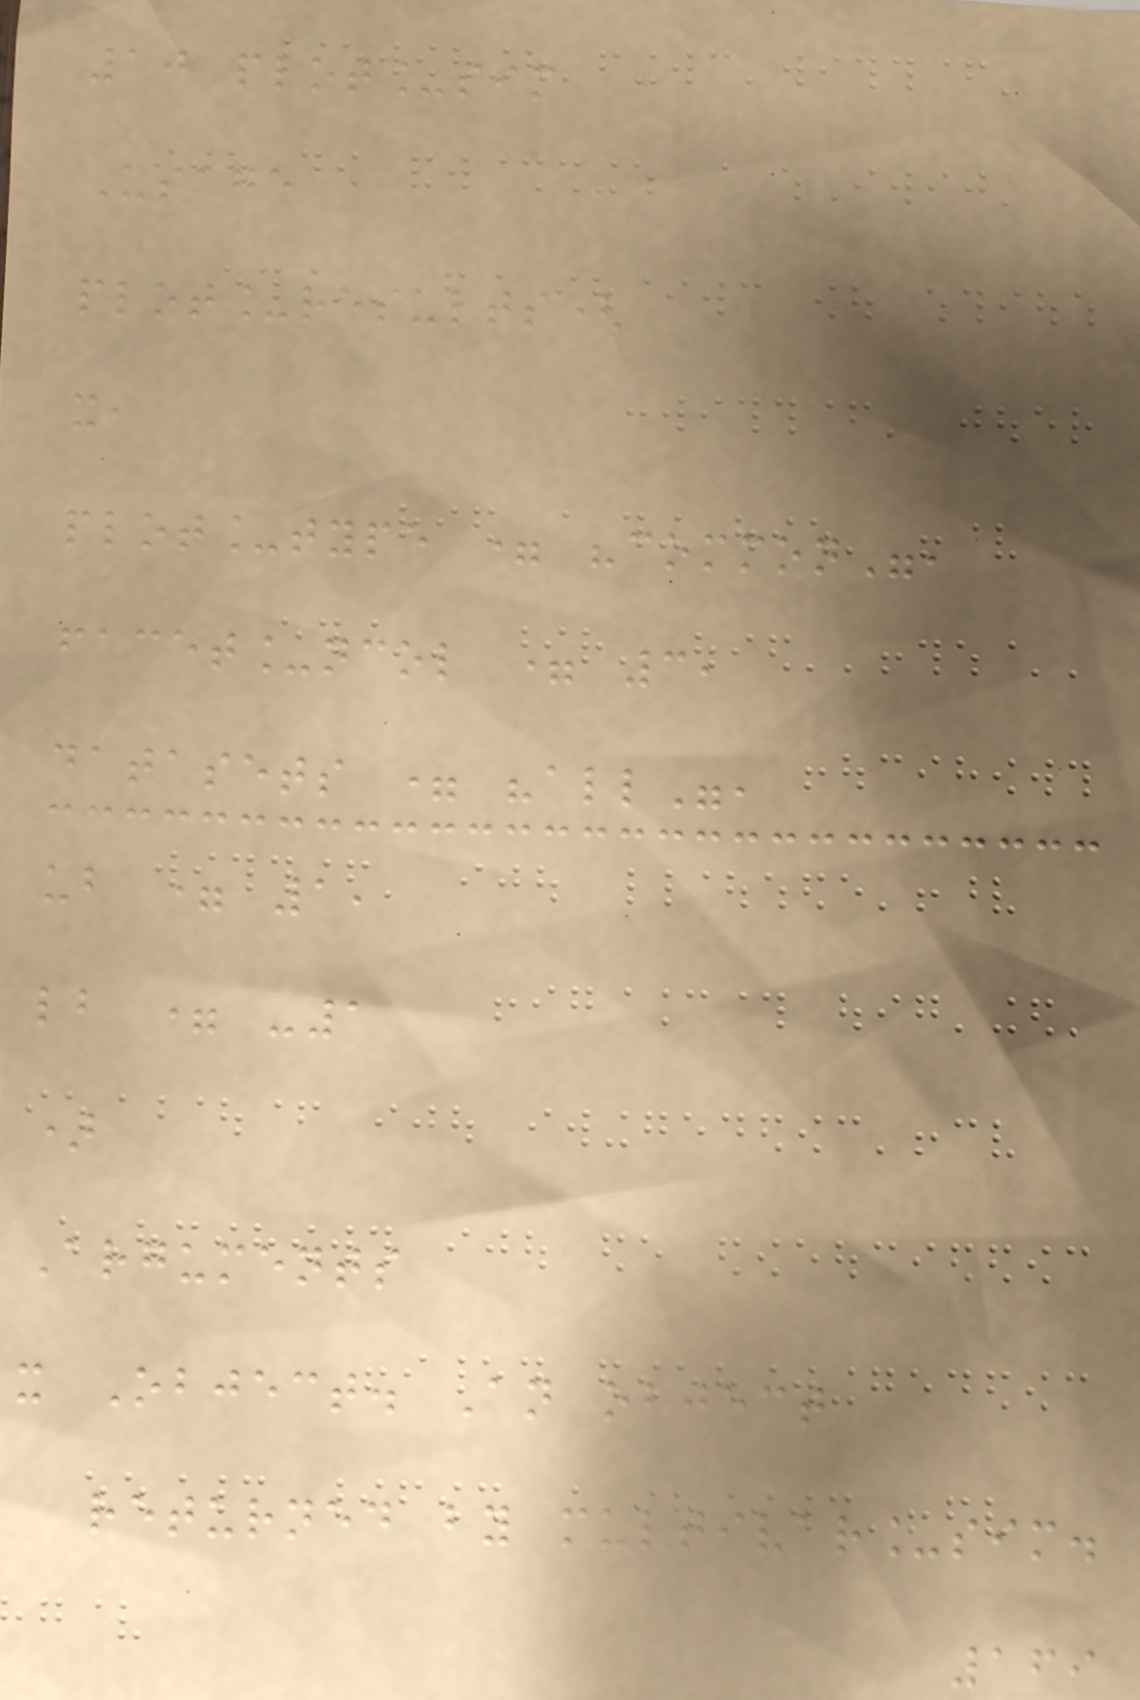10 plot_sim
Usage
plot_results(
x,
plot_type = "common",
facet_ncol = 3,
datasets = "all",
ub = 1,
lb = -1
)
Arguments
x Object. An object
returned by multivar_sim.
169
